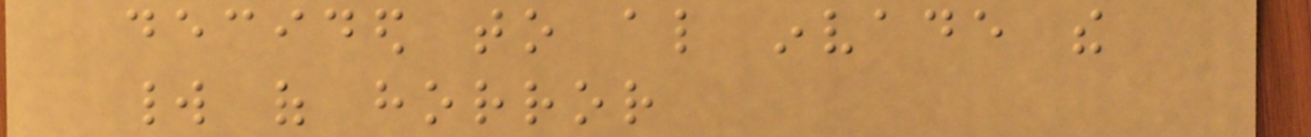decided to also invade the
world of horror
